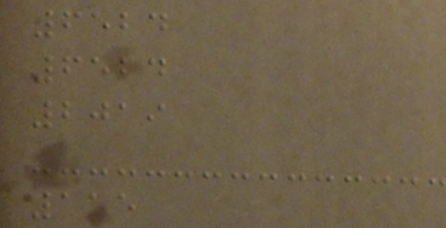6524
6524
2019
115
